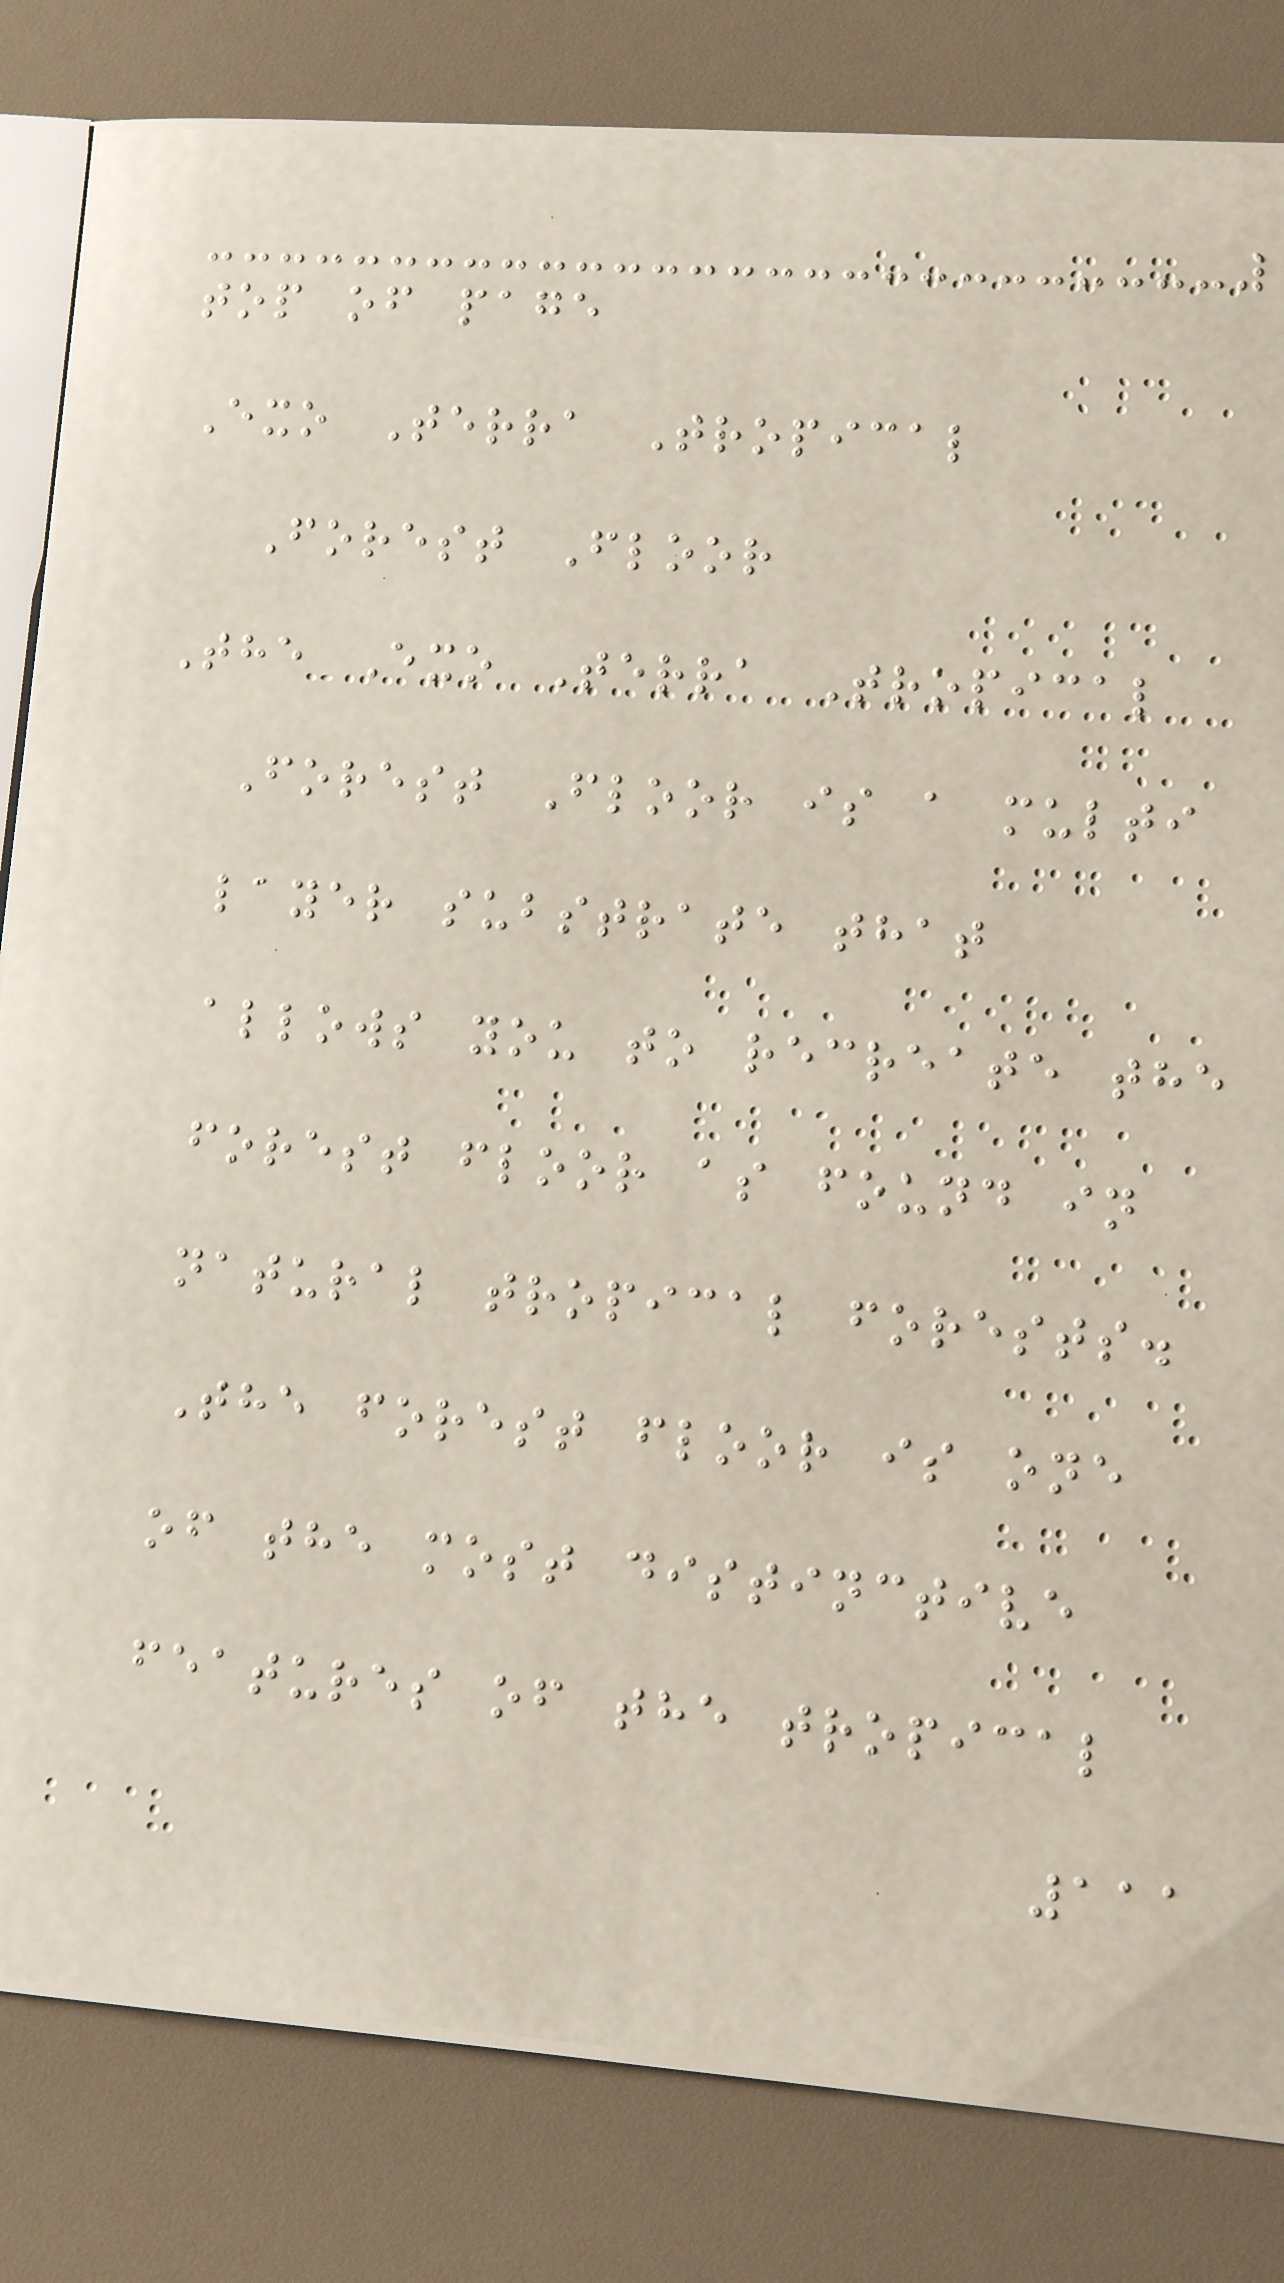top of page
Exo Terra Tropical
Forest Floor
The Exo Terra Tropical
Forest Floor is a multi
layer substrate that
allows you to recreate the
forest floor as found in
natural tropical forests.
The forest floor is one
of the most distinctive
features of the tropical
111
